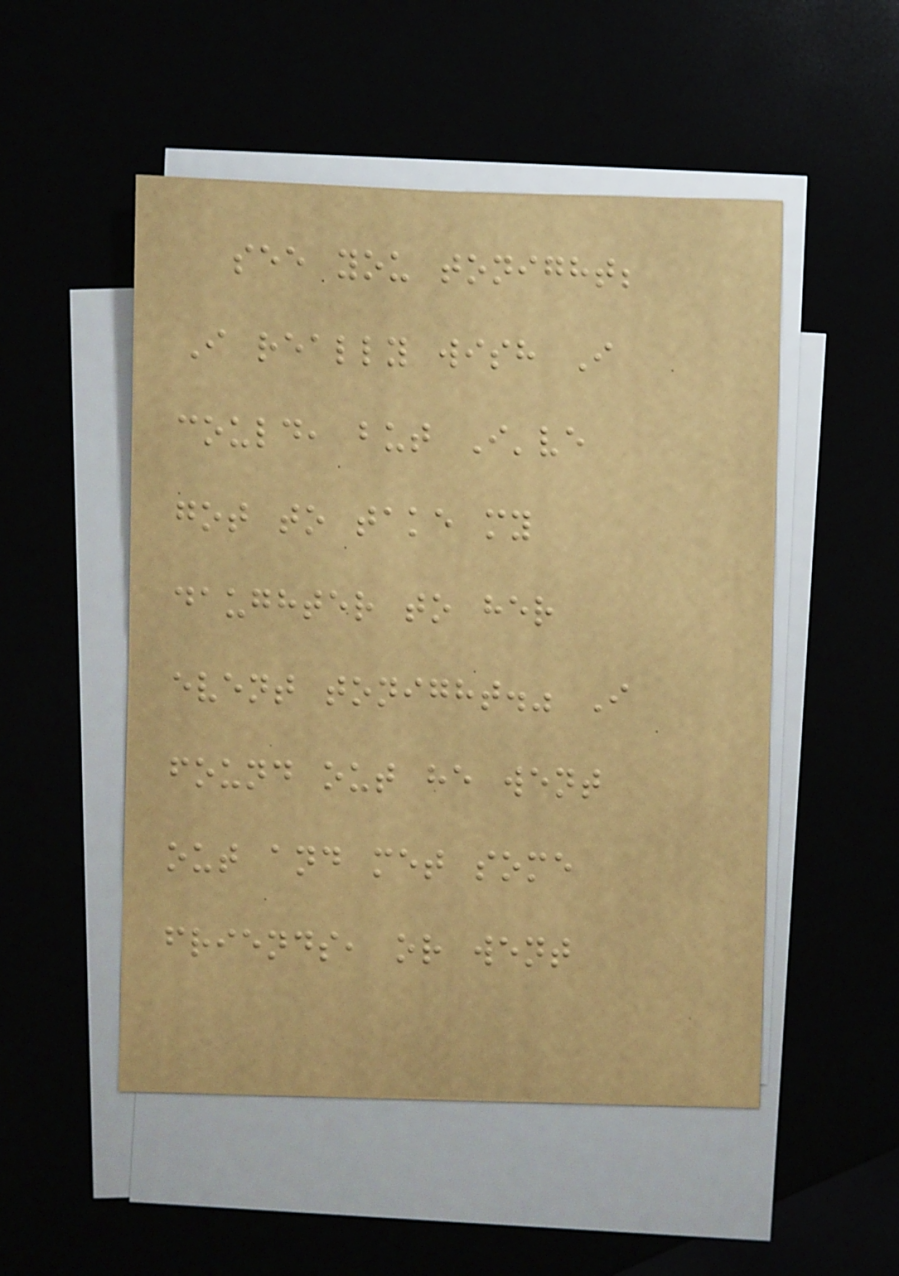see you tonight;
I really wish I
could, but I've
got to take my
daughter to her
event tonight." I
found out he went
out and met some
friends, or went
